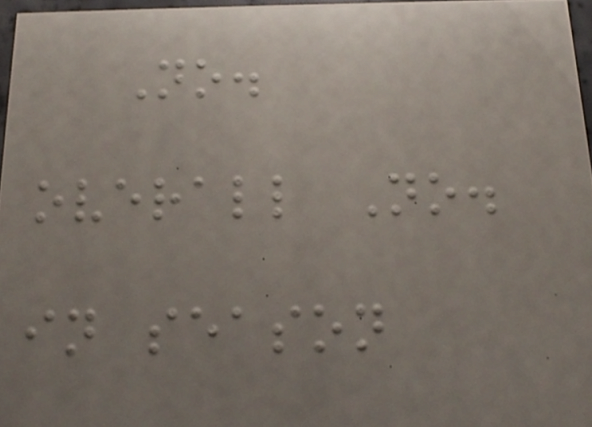No.
overall No.
in season
